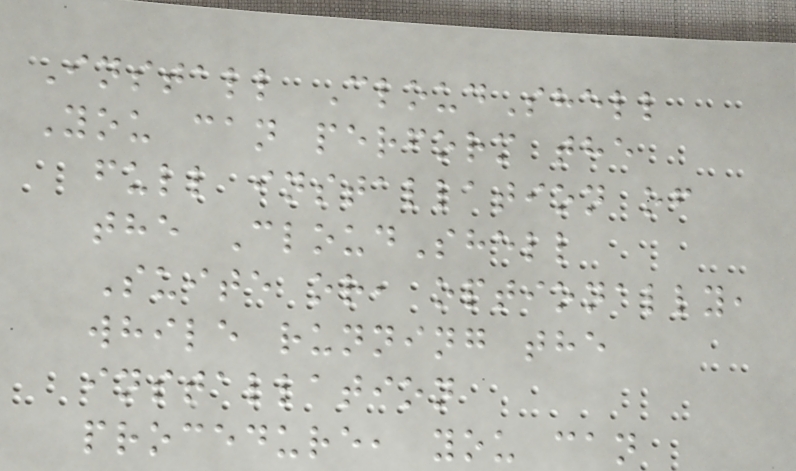Install CloudShell
You can perform the
full installation of
the CloudShell
Suite or, optionally,
while running the
installation
procedure, you can
